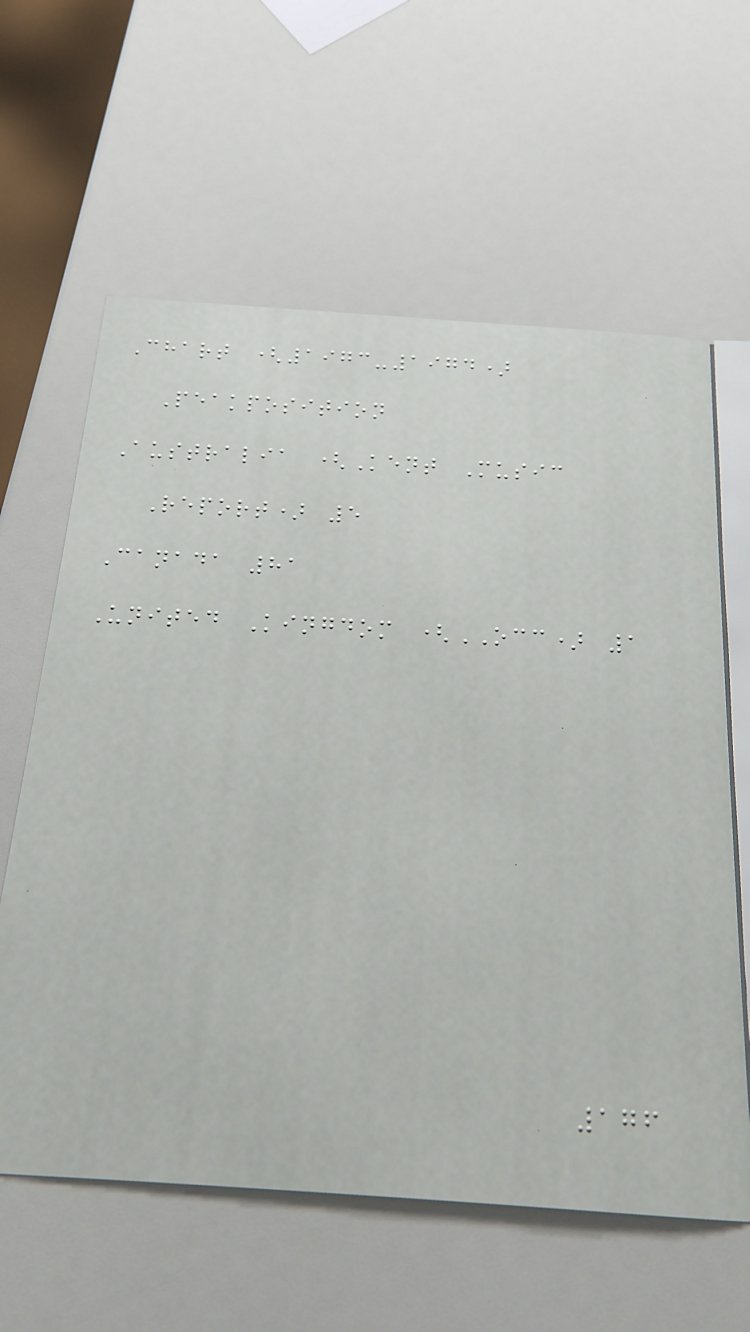Chart (1973-1974)
Peakposition
Australia (Kent Music
Report) 5
Canada 81
United Kingdom (OCC) 1
176
